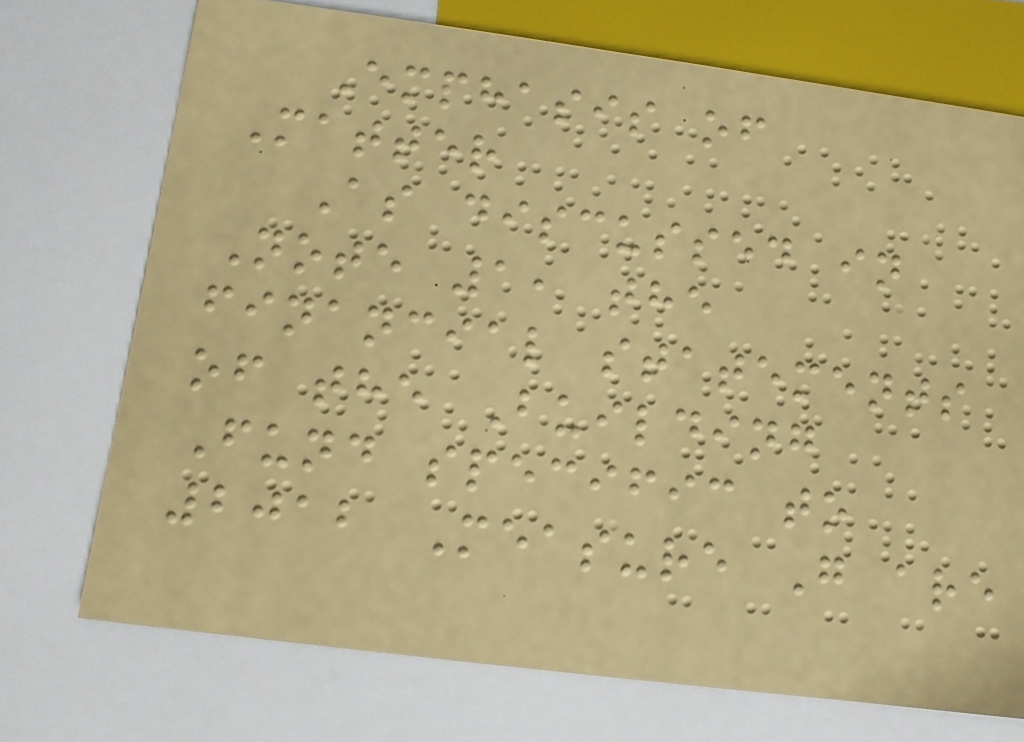Emphasis of
Matter
As discussed in
Note 1, the
financial statements
of the Building
Fund specific to
2012 Measure G are
